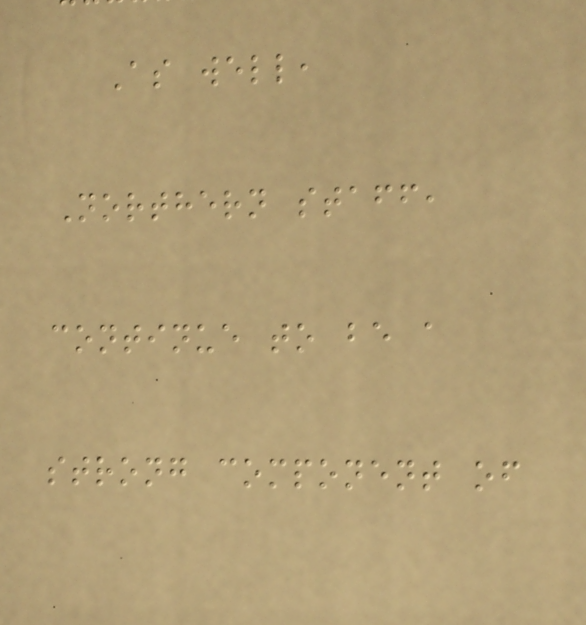As well,
Northern staff,
continue to be a
strong component of
